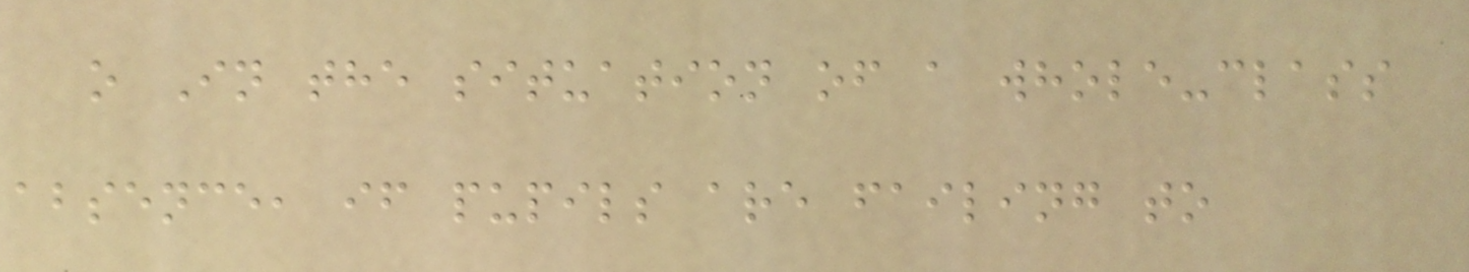o In the situation of a whole-class
absence, if pupils are failing to
